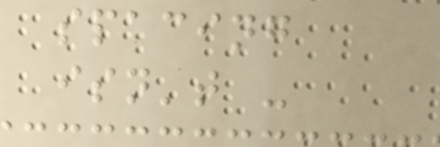spacing
isn't -
